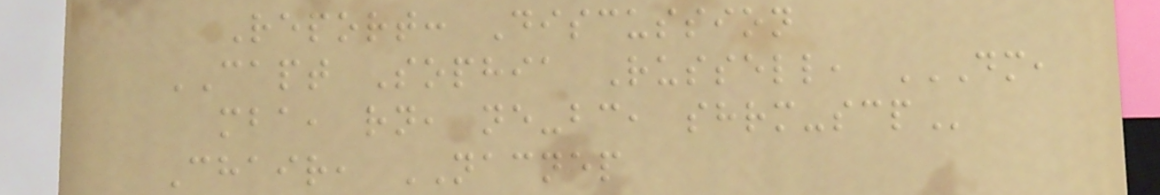Report: Discussion
CAPT Sophia Russell, DM,
MBA, RN, NE-BC, SHRM-SCP
Chair, NACNEP
